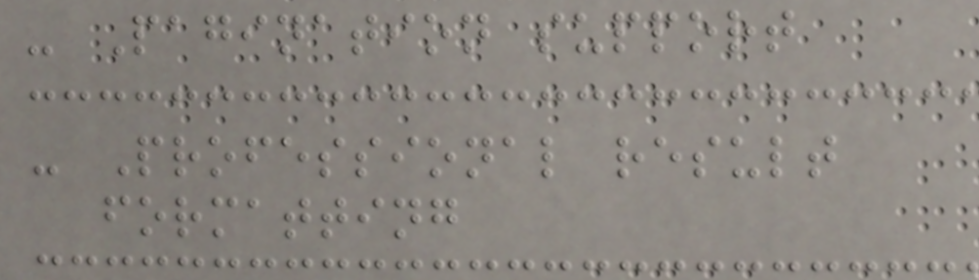- Pagination support
- Professional result
formatting
